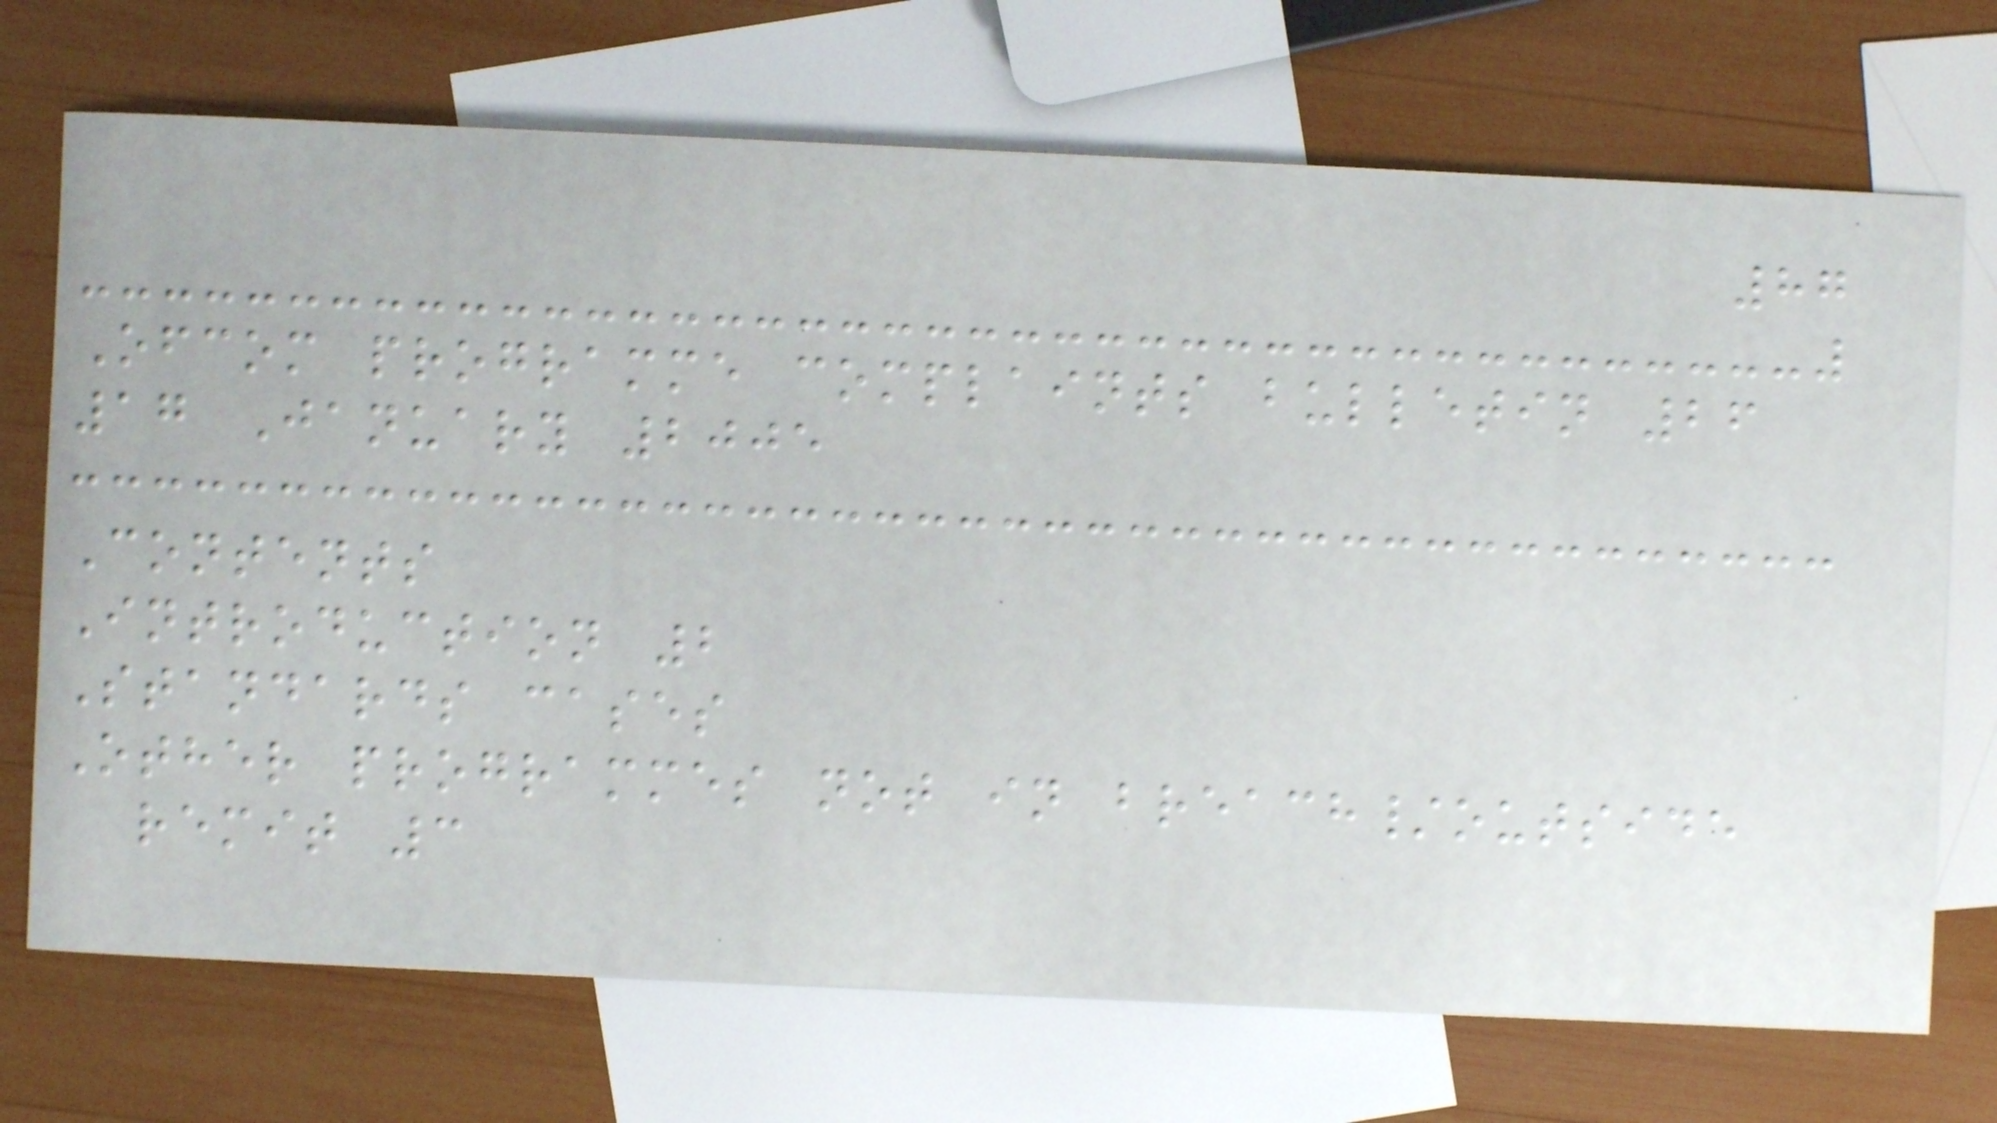87
Ofcom programme complaints bulletin 26
17 January 2005
Contents
Introduction 2
Standards cases
Other programmes not in breach/outside
remit 3
